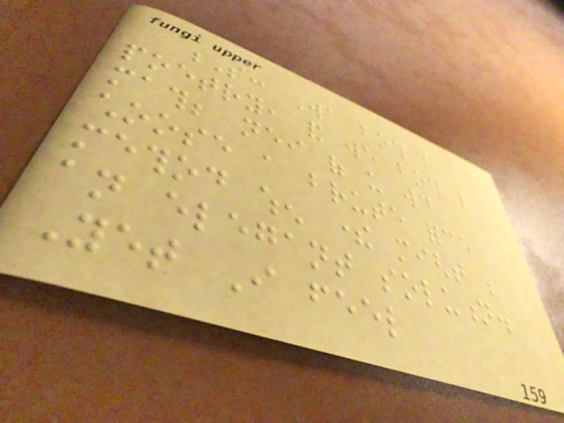S: We both like
poetry, and we both like
math; neither of us would
choose a brute force
method when there might be
an elegant solution.
Yet I feel
